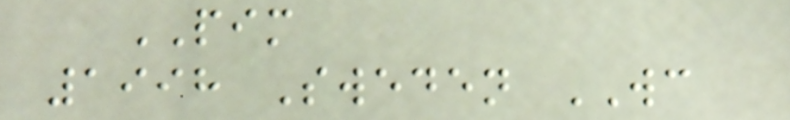PIM
1998 Sweden WC
